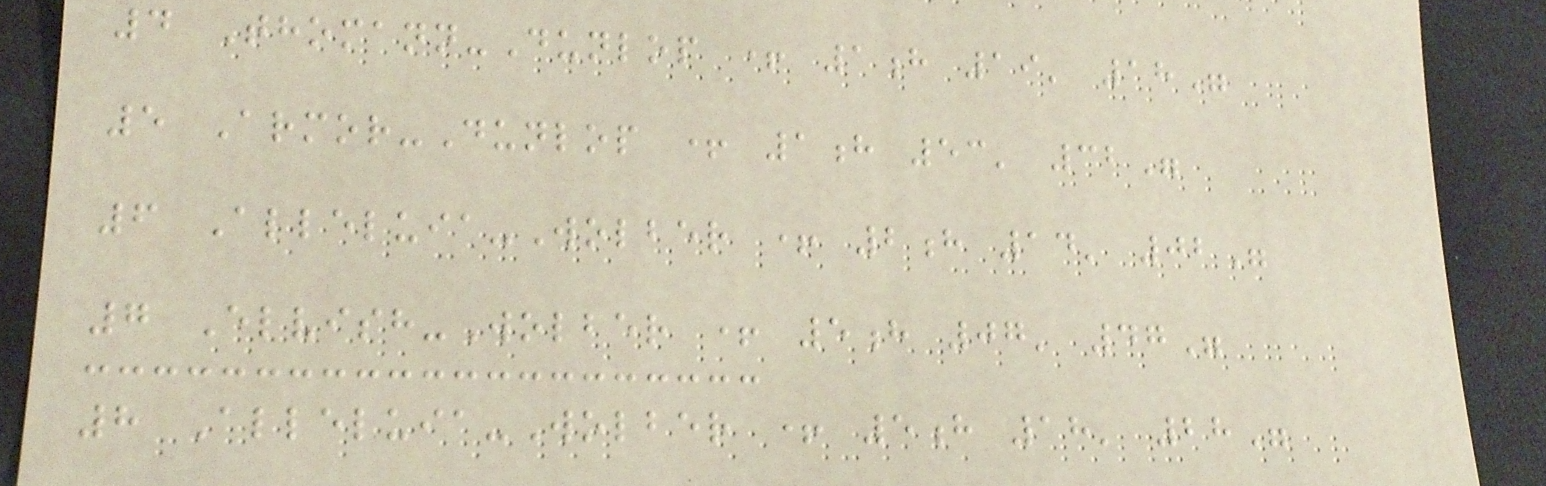4 Thomann-Dunlop + 1h 19' 18"
5 Armor-Dunlop + 1h 53' 32"
6 Alleluia-Wolber + 2h 14' 02"
7 Elvish-Wolber + 5h 07' 47"
8 Alleluia-Wolber + 5h 18' 28"
